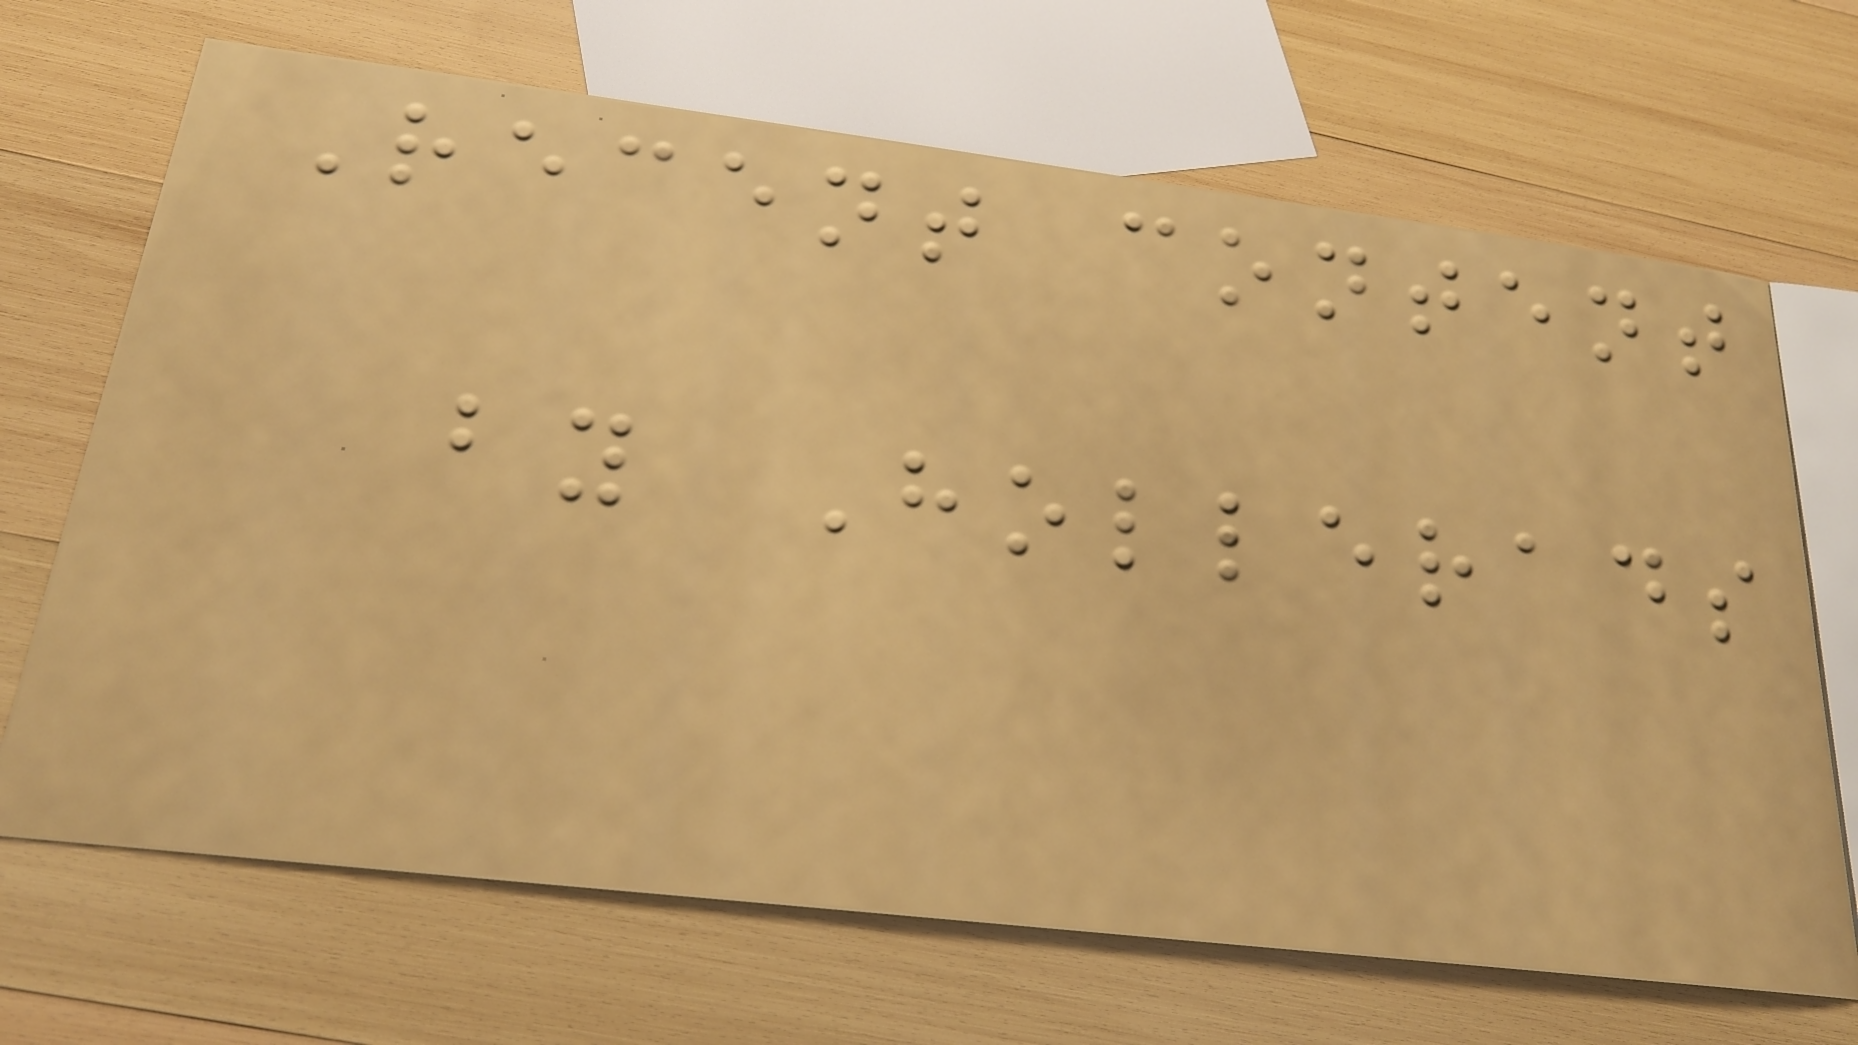Recent content
by Hollerads
